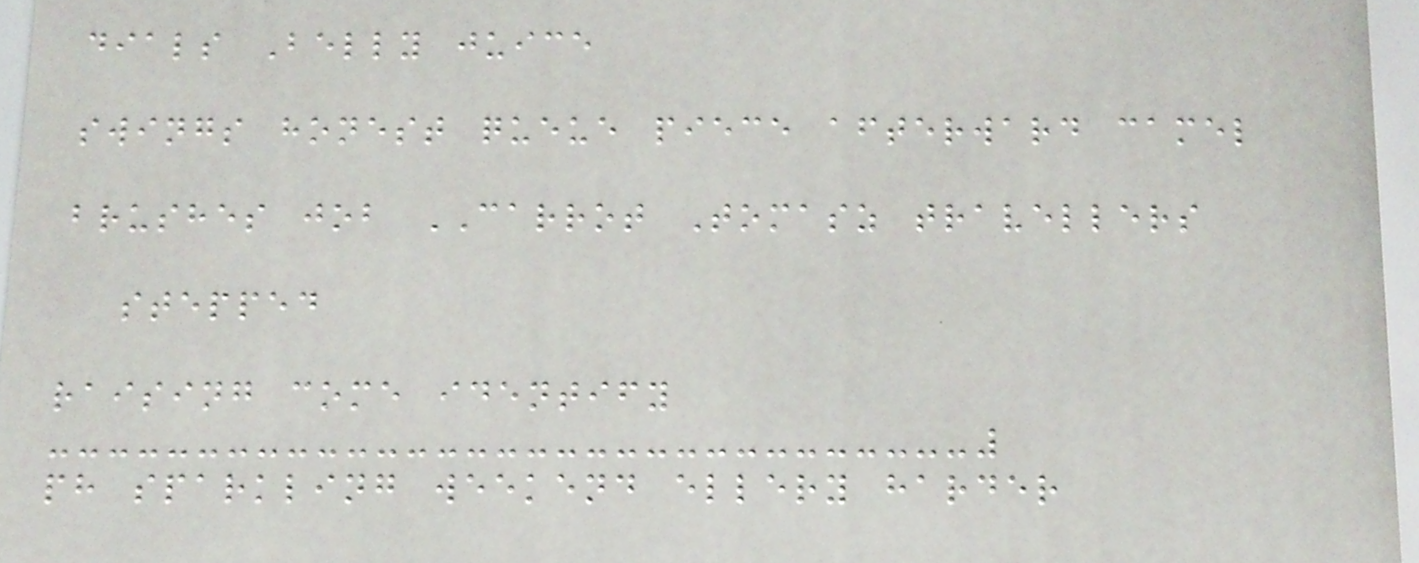dials Belly juice
swings honest queue piece afterward camel
brushes job CARROT Tomasz travellers
stepped
raising come identify
ph sparkling weekend ellery harder
